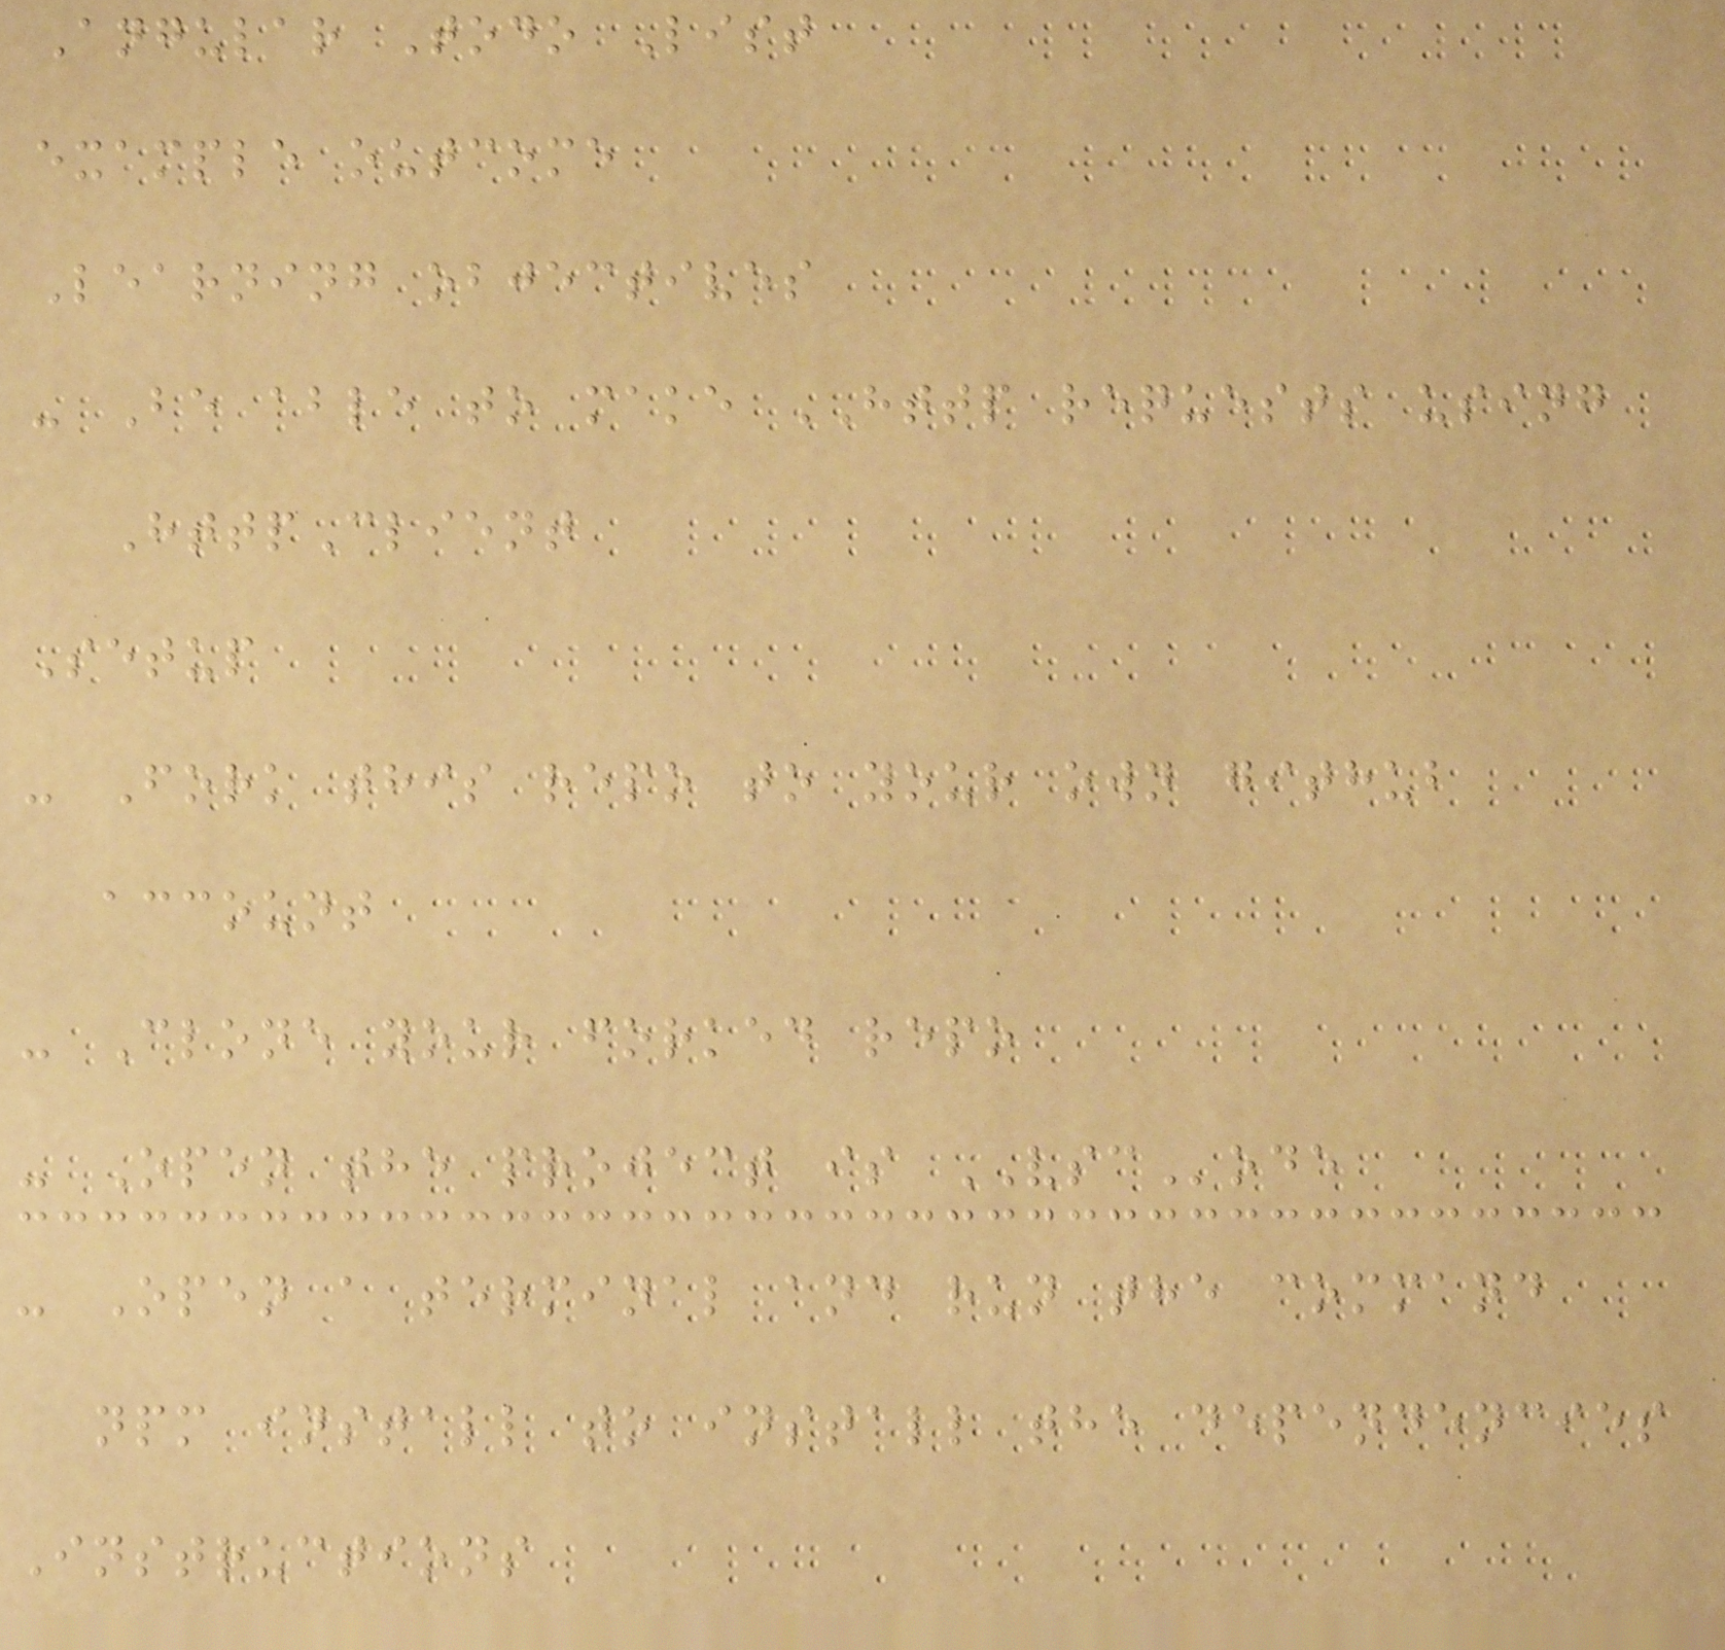Angular Todo List
example outcome
Learning objectives
- Be able to make HTTP requests using
HttpClient
Setup
- Fork this repo to your own github
account
- Clone your forked repo
- Open the project is VSCode
- Open a terminal and run the command
npm install to install the dependencies
Instructions
